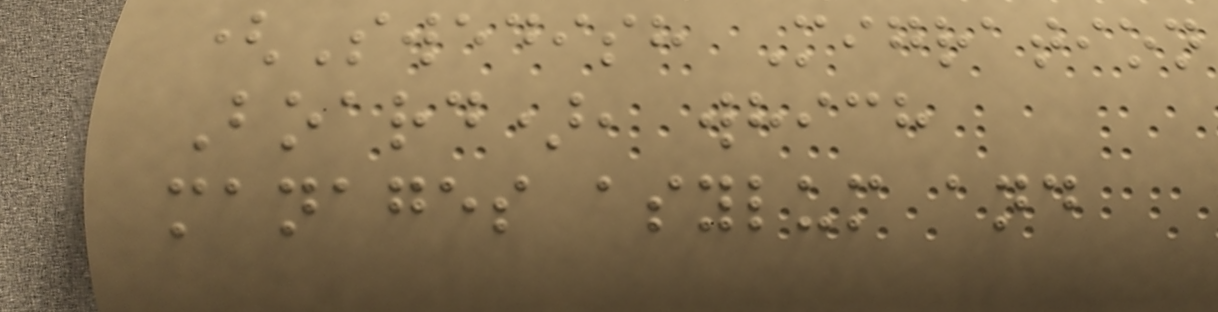(Swedish Migration
Board), which
manages asylum and
